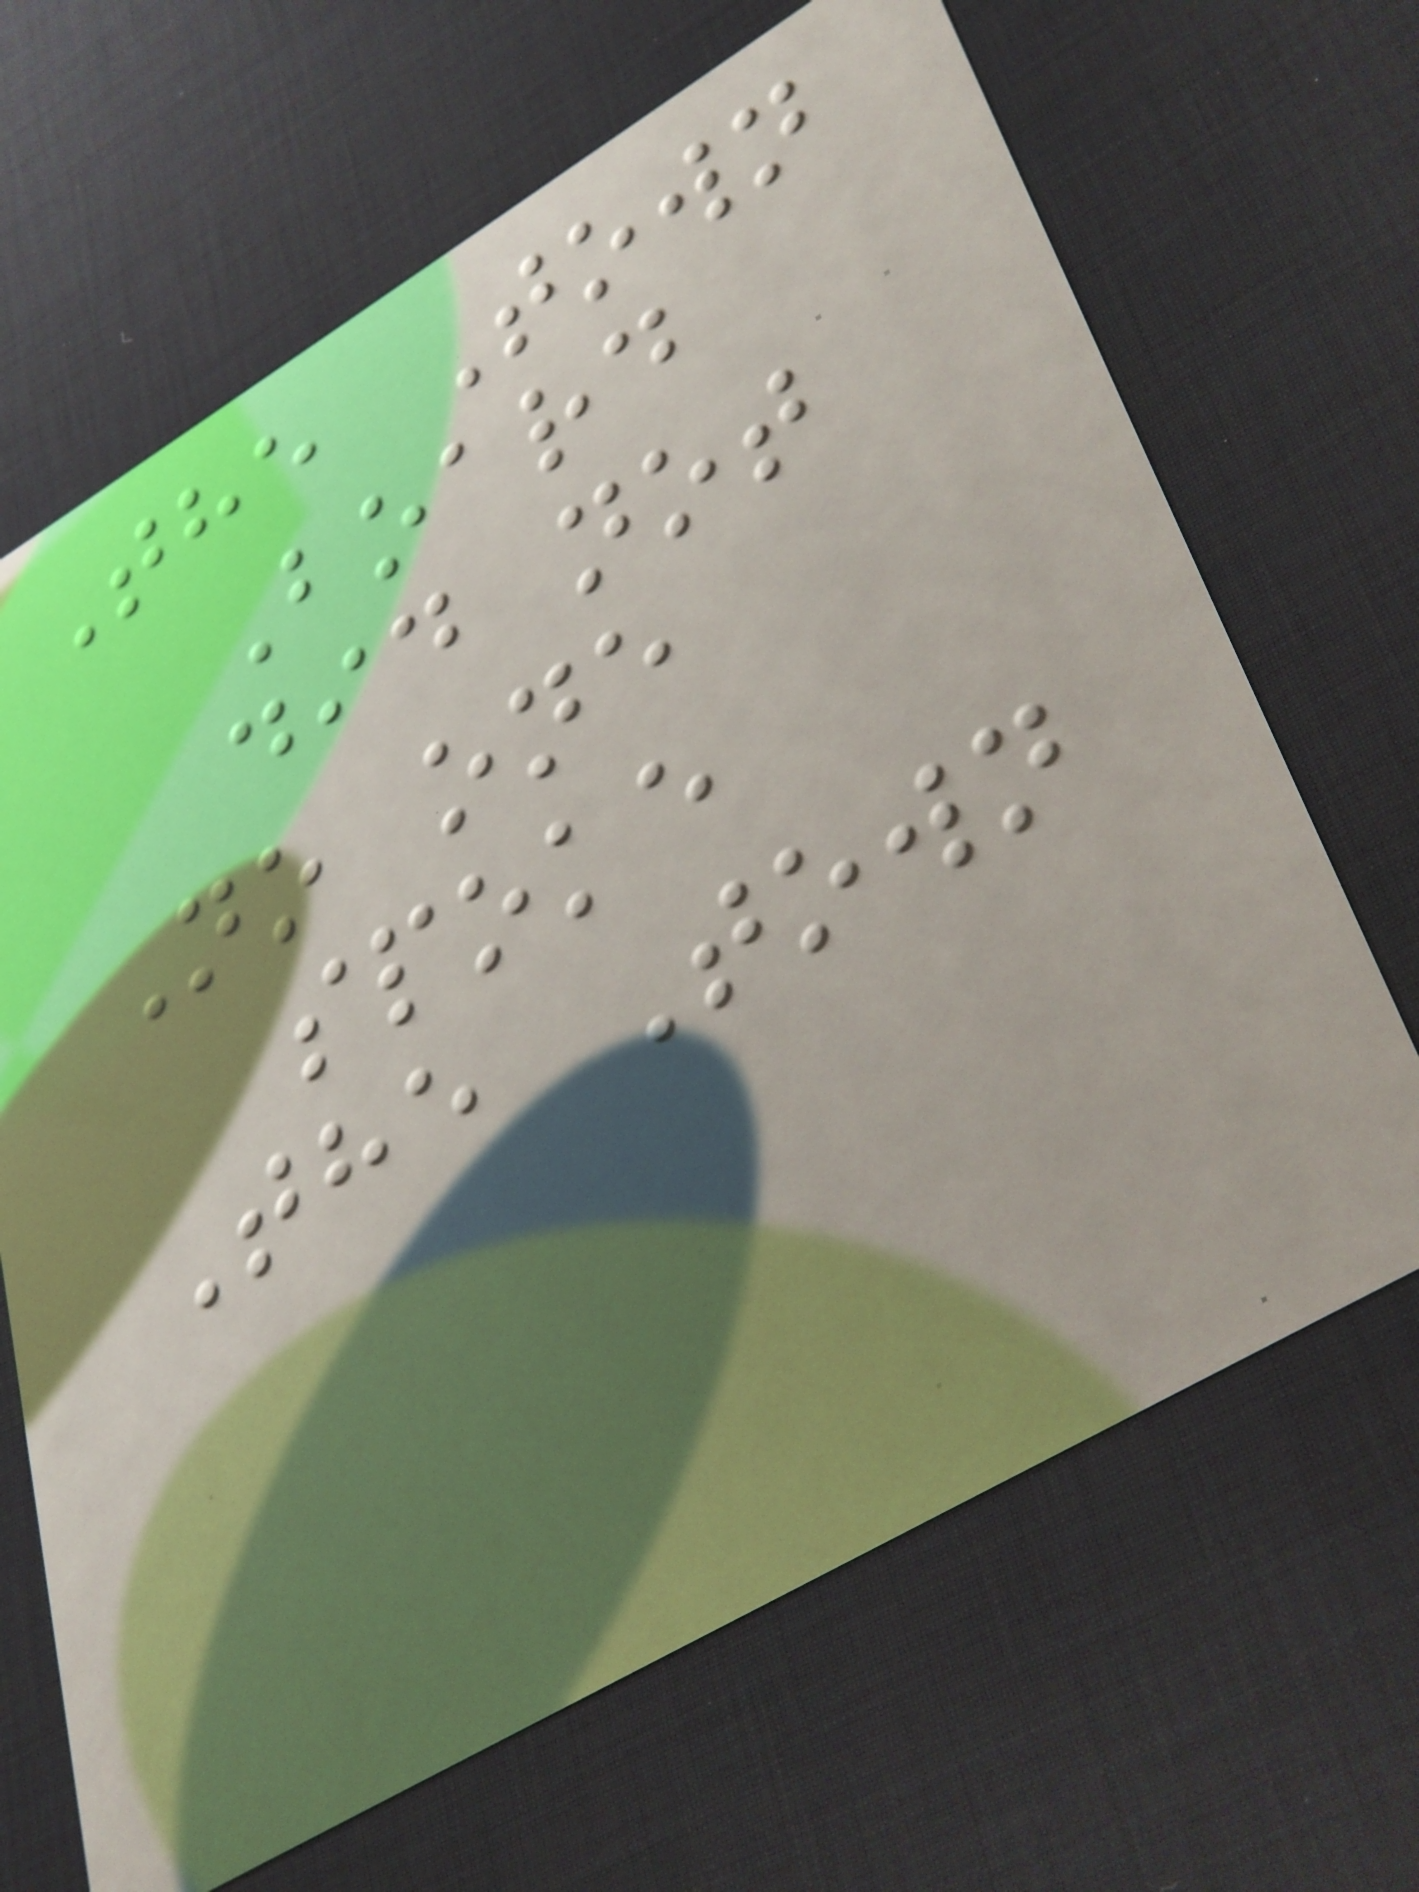The Town
Board
did not
No one
spoke
The Town
